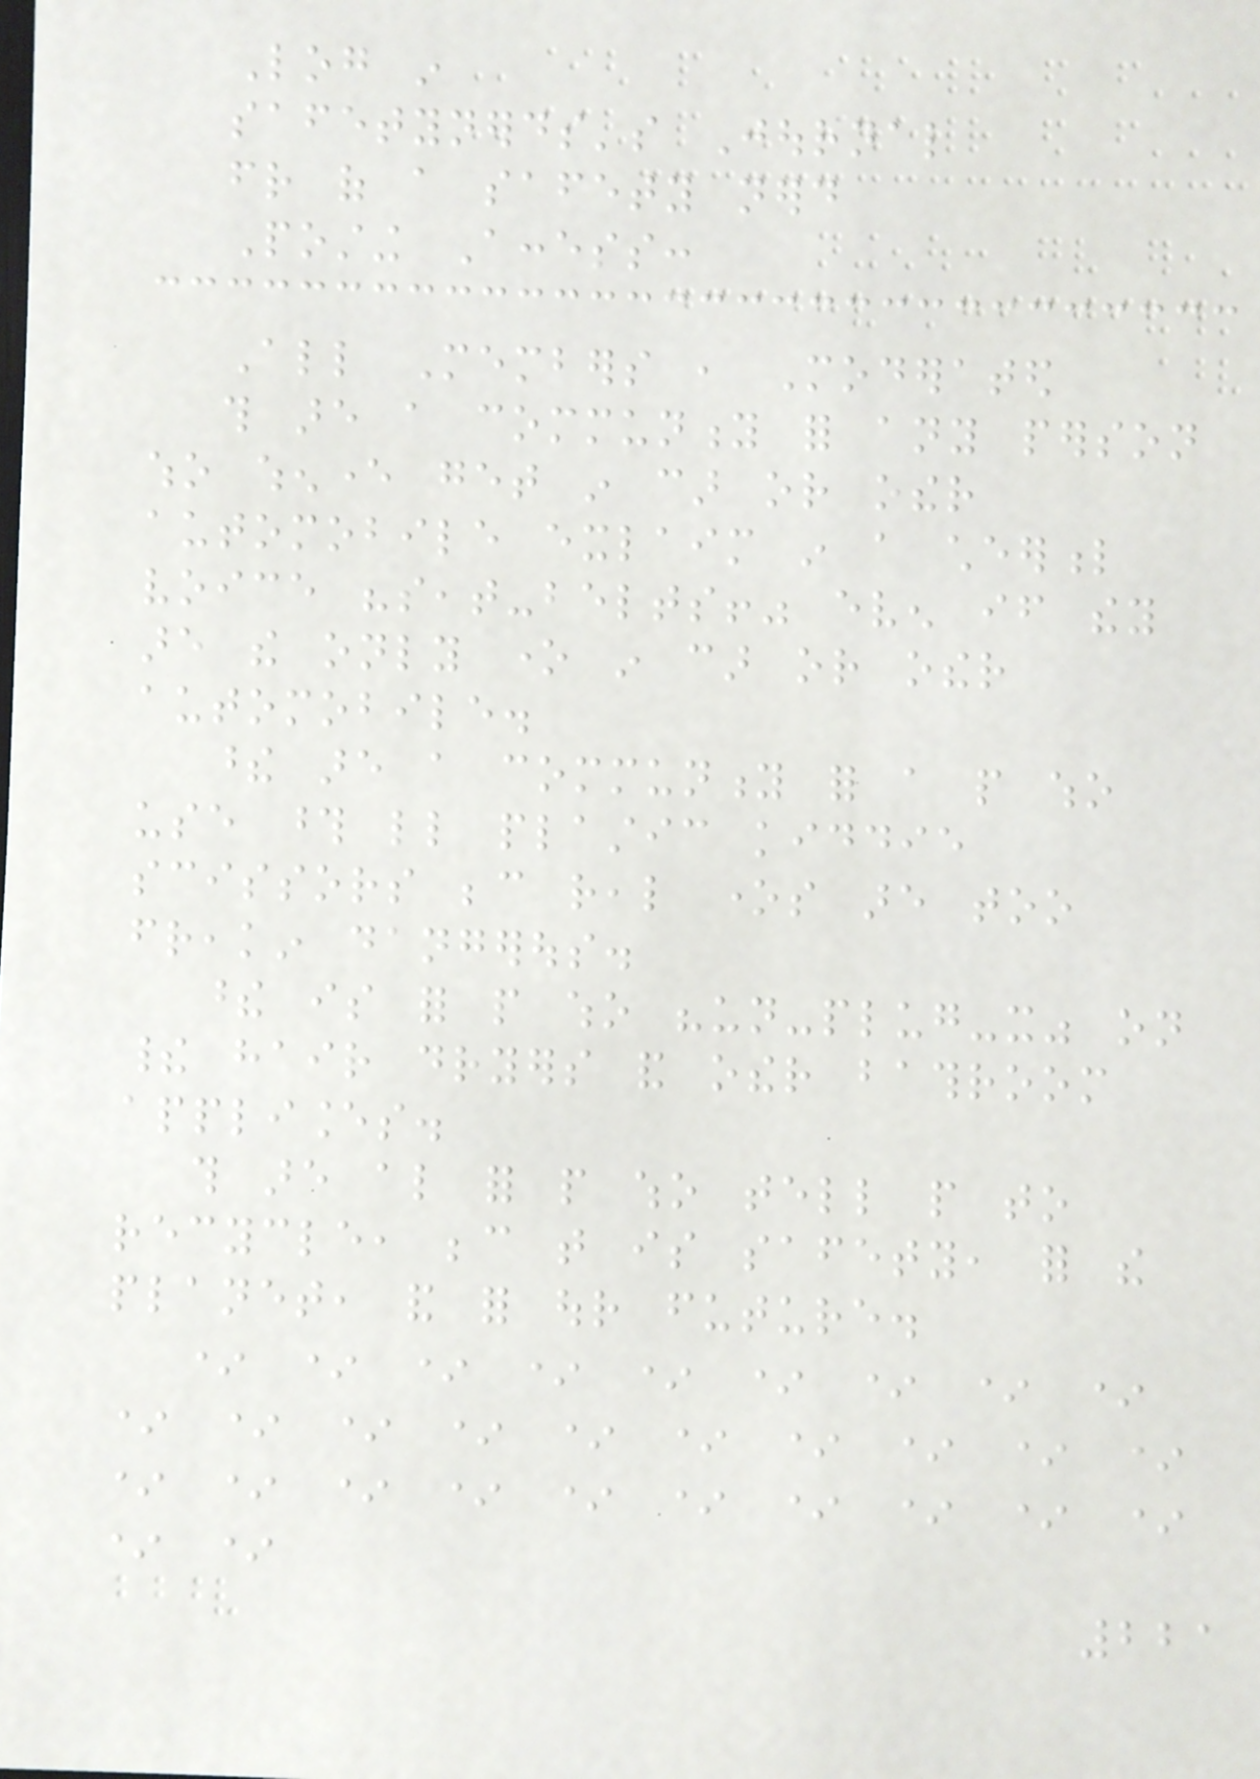Log in
safetynerds's Journal
friend of a safety nerd
Posting Access:
All Members , Moderated
this are a community for any person
who whenever get in car or other
automobile exlaim in a cheerful
voice "seat-belts!" even if they
are the only one in car or other
automobile.
these are a community for a people who
use those little plastic kiddie
scissors because real ones are too
freakin dangerous.
these is for people who "un-plug-it" on
their hair dryers and other bathroom
appliances.
this are also for people who tell people to
recycle, because that is safety, for the
planet, and for our future.
* * * * * * * * *
* * * * * * * * * *
* * * * * * * * * *
* *
221
